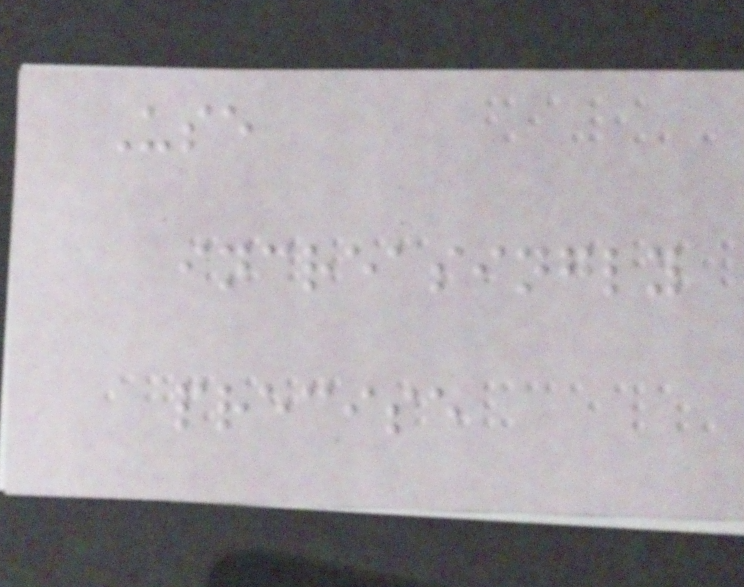Use
increasingly
precise
